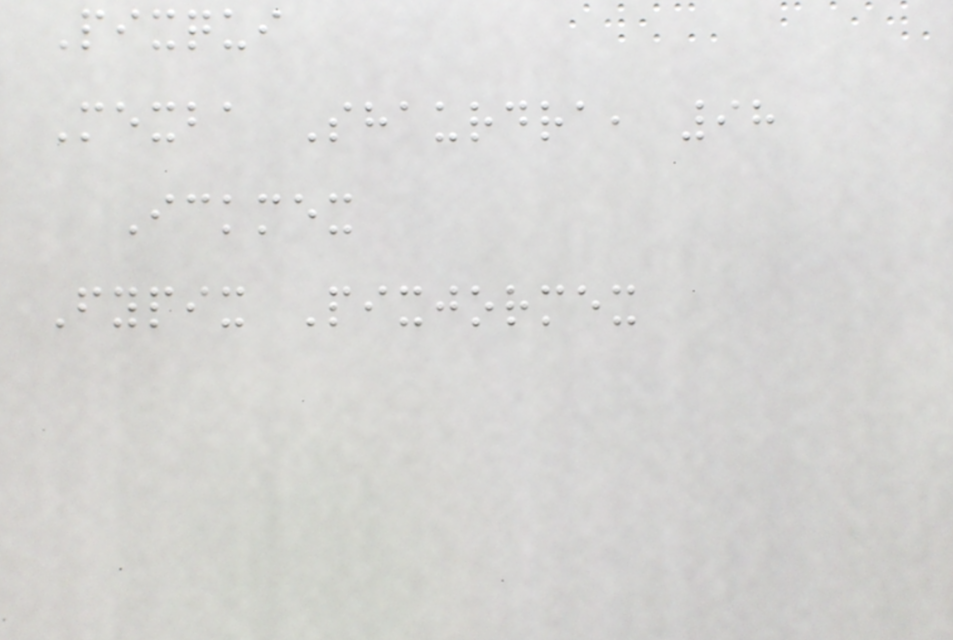Pixqui
Mexba Shaurdra, 98
Ickmex
Fypix Pixjormex
